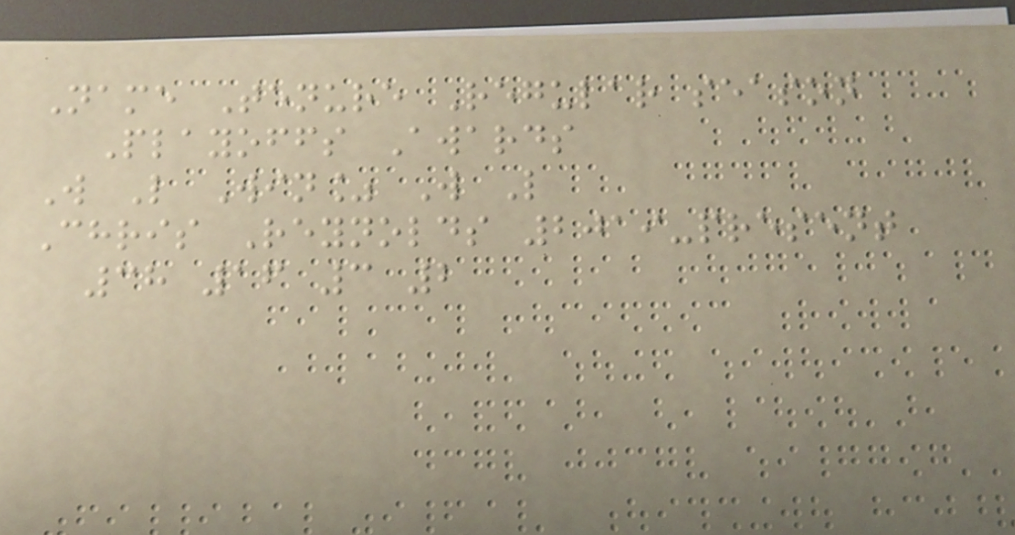Name Tenure Regular season
Playoffs Awards
W L Win% W L
Chris Reynolds 2019-present
38 16 3 2
